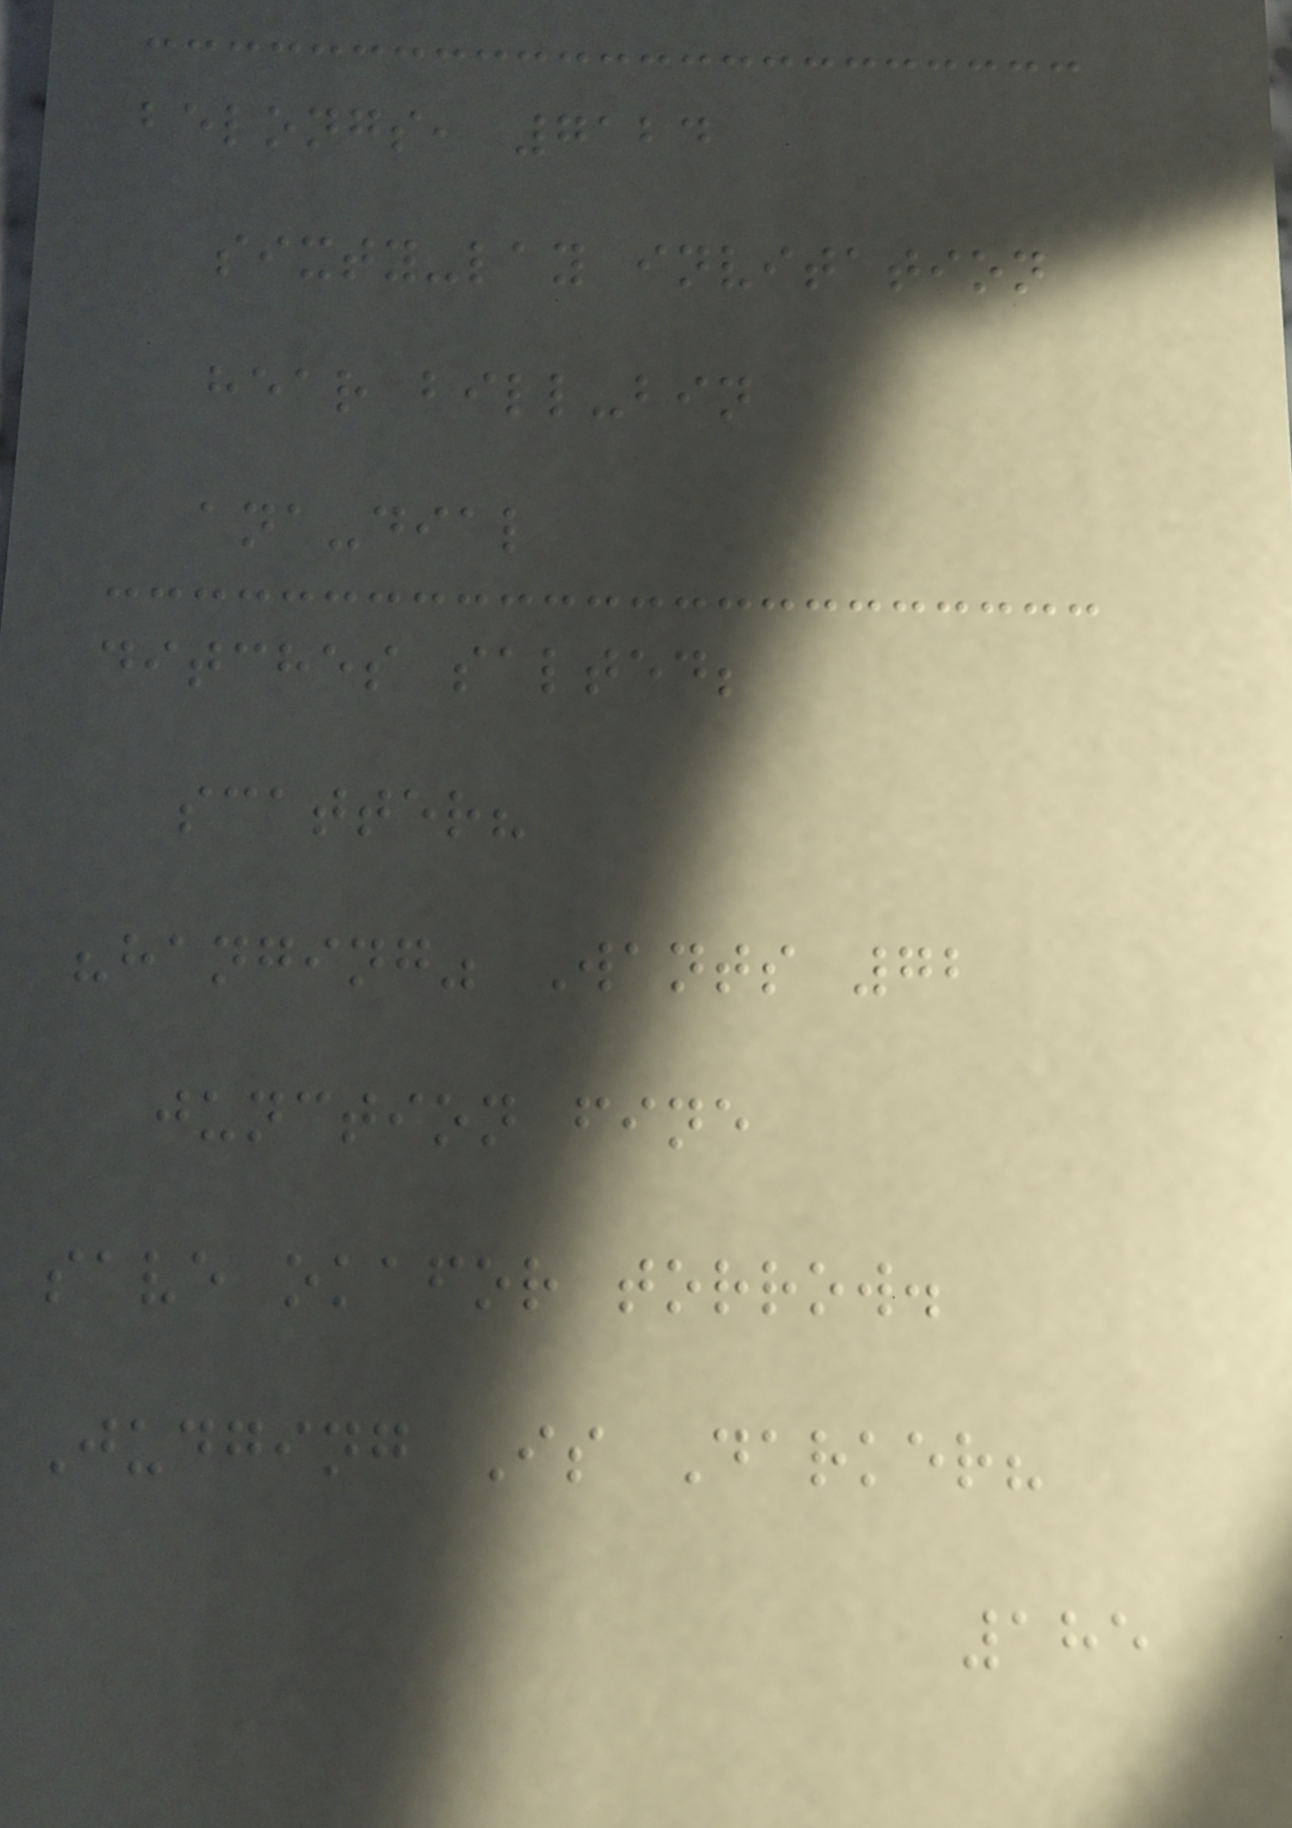belongs, 7124
sixty-lay invitation
hear bill-bin
ana-dial
ditches salted;
scatter?
"hanging" Wants 72
junction fine
save okafor torrow.
Judging Is Darker?
185
